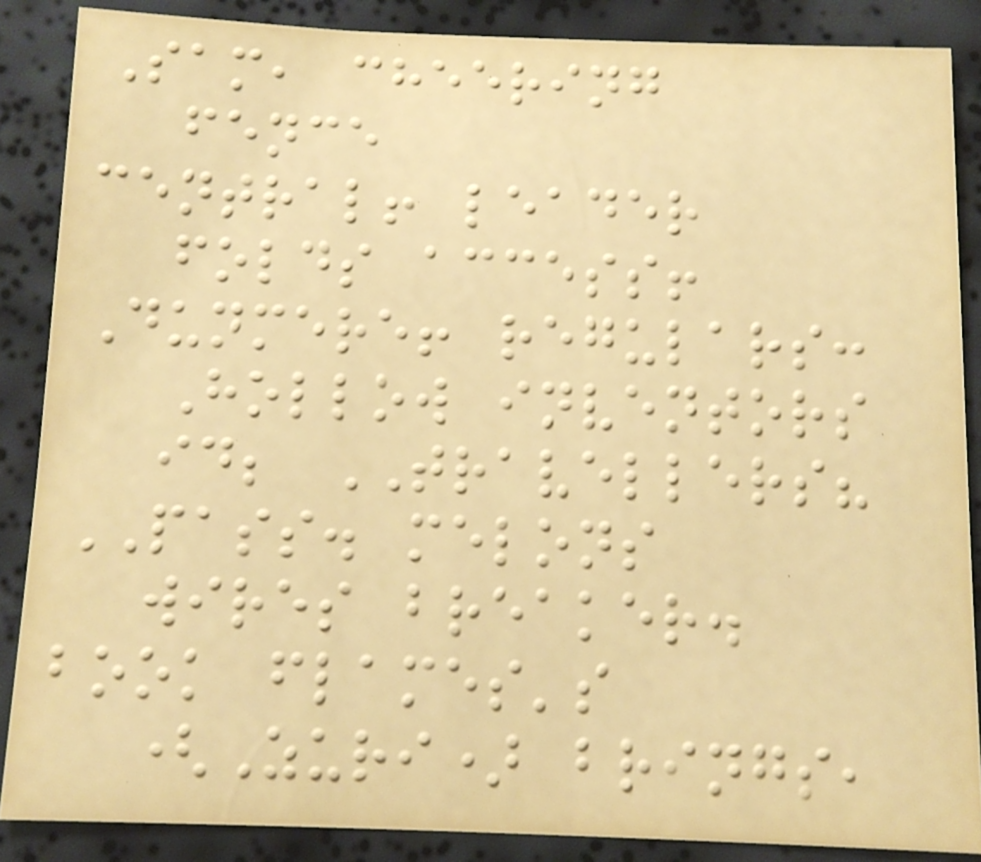Sam, cheering
fence
central! leader
folds access!
Dunmere! regulars:
Hollow inventors
id; TRAVELLERS?
PASS. melons
wires breaker.
book flames's
(Zuri) brings,
